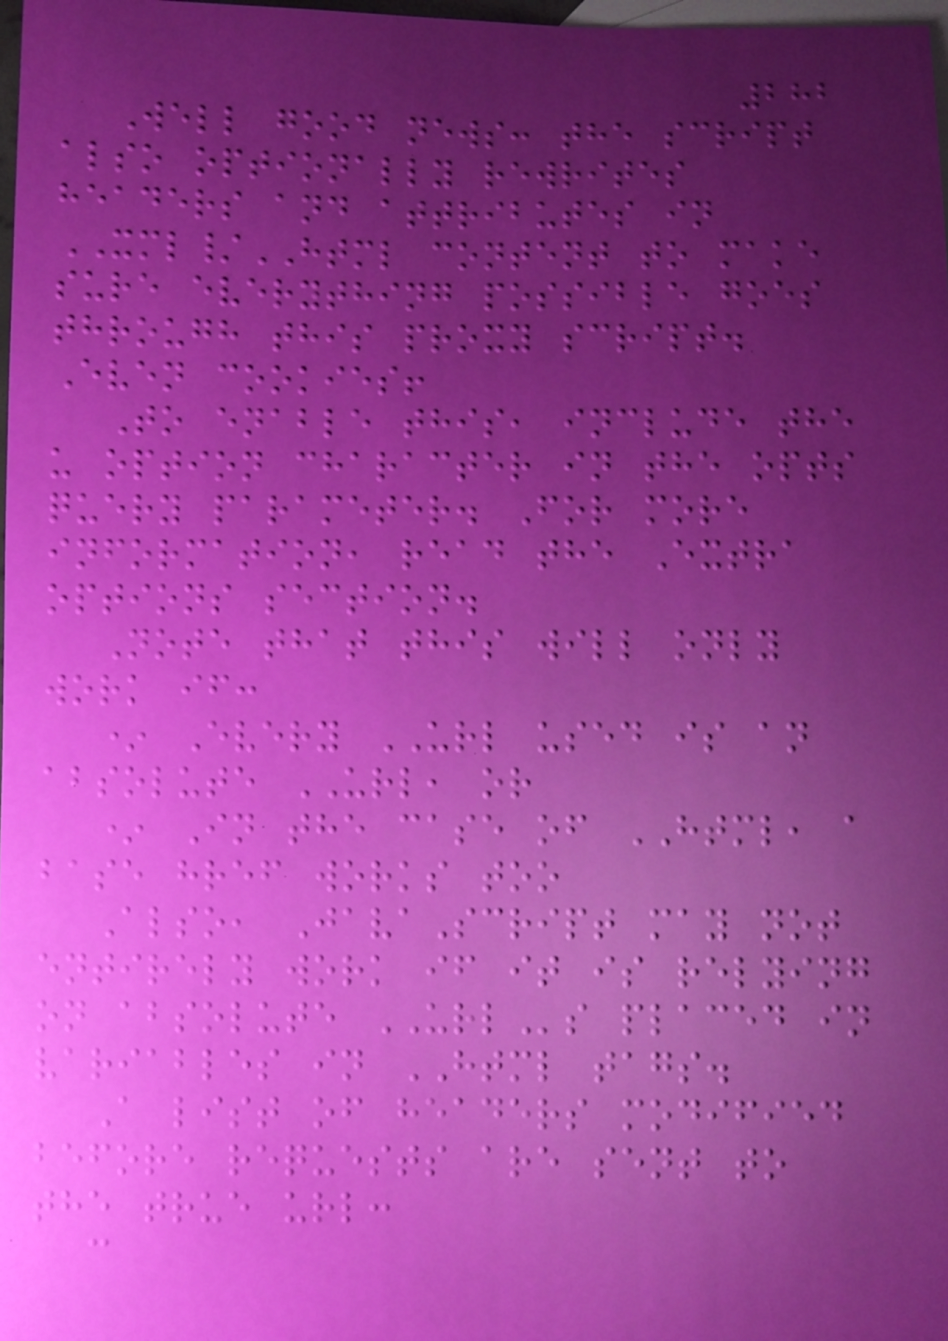282
Well good news: the script
also optionally rewrites
headers and attributes in
XML/HTML content to make
sure everything possible goes
through this proxy script.
Even cookies!
To enable this, include the
u option character in the opts
query parameter. For more
information, read the Extra
options section.
Note that this will only
work if:
* Every URL used is an
absolute URL, or
* In the case of HTML, a
base href works too
Also, JavaScript may not
entirely work if it is relying
on absolute URLs placed in
variables in HTML tags.
A list of headers modified
before requests are sent to
the true url:
c
